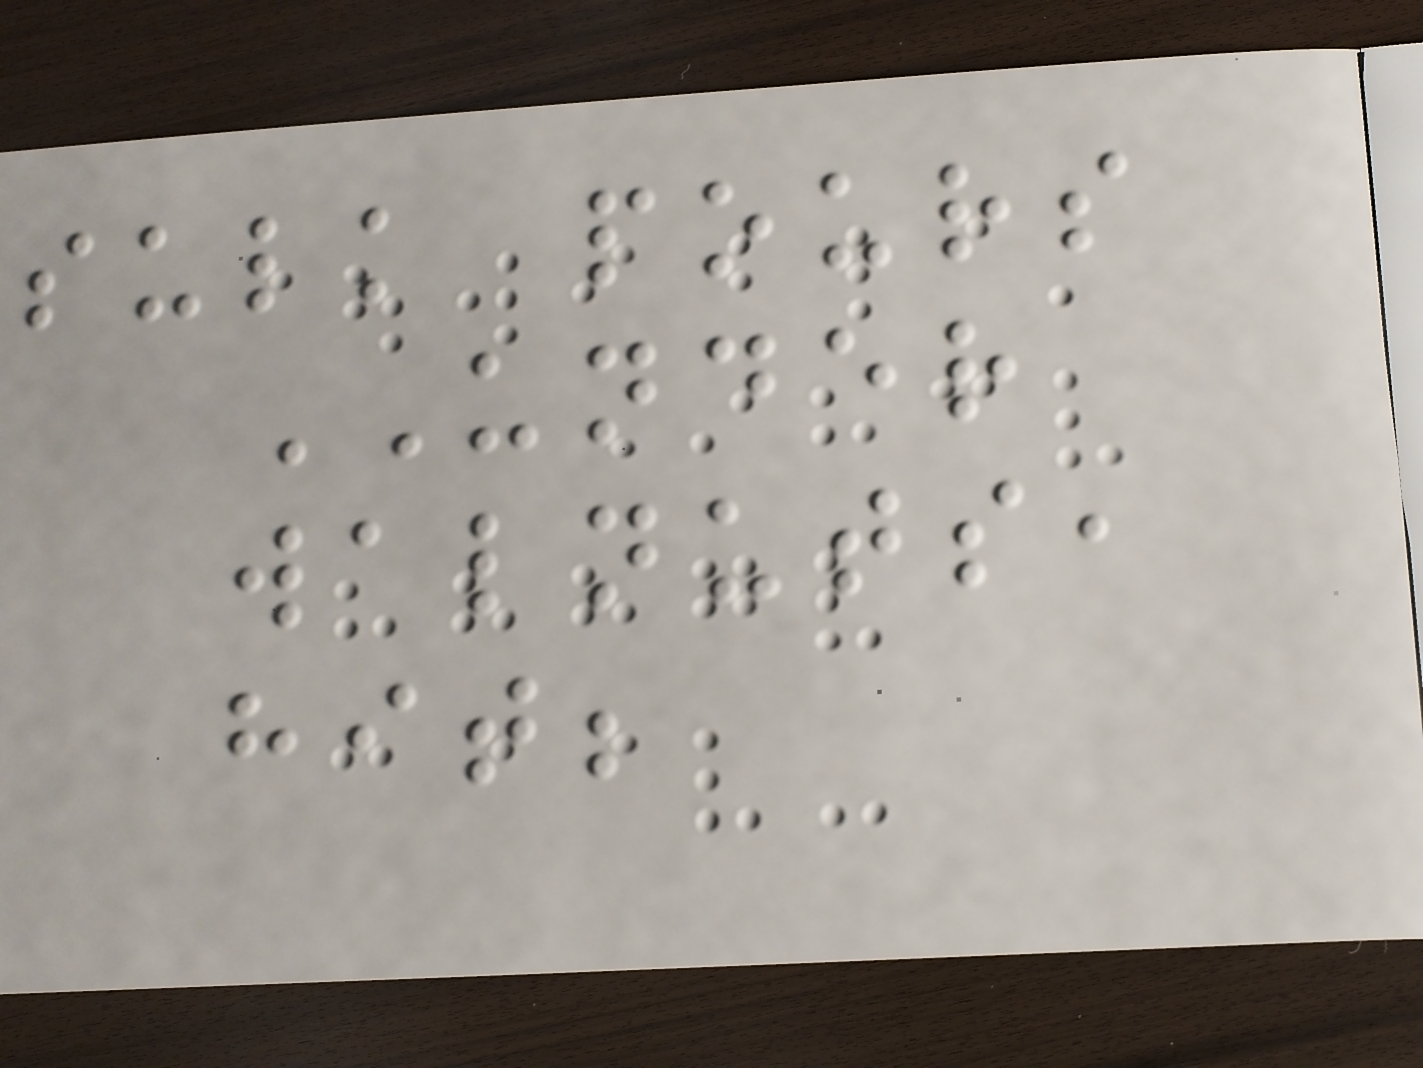sulk pours
UNDER
walnuts,
hit;
